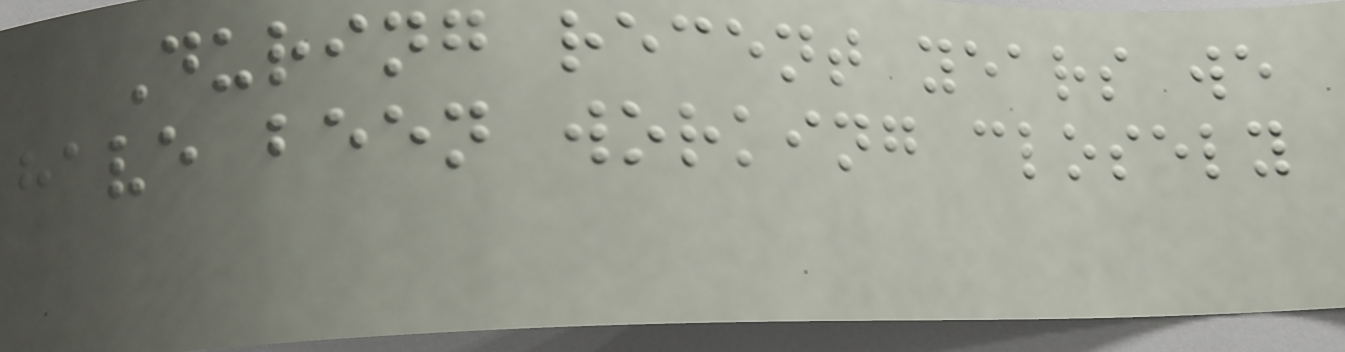During recent years we
have been working closely
